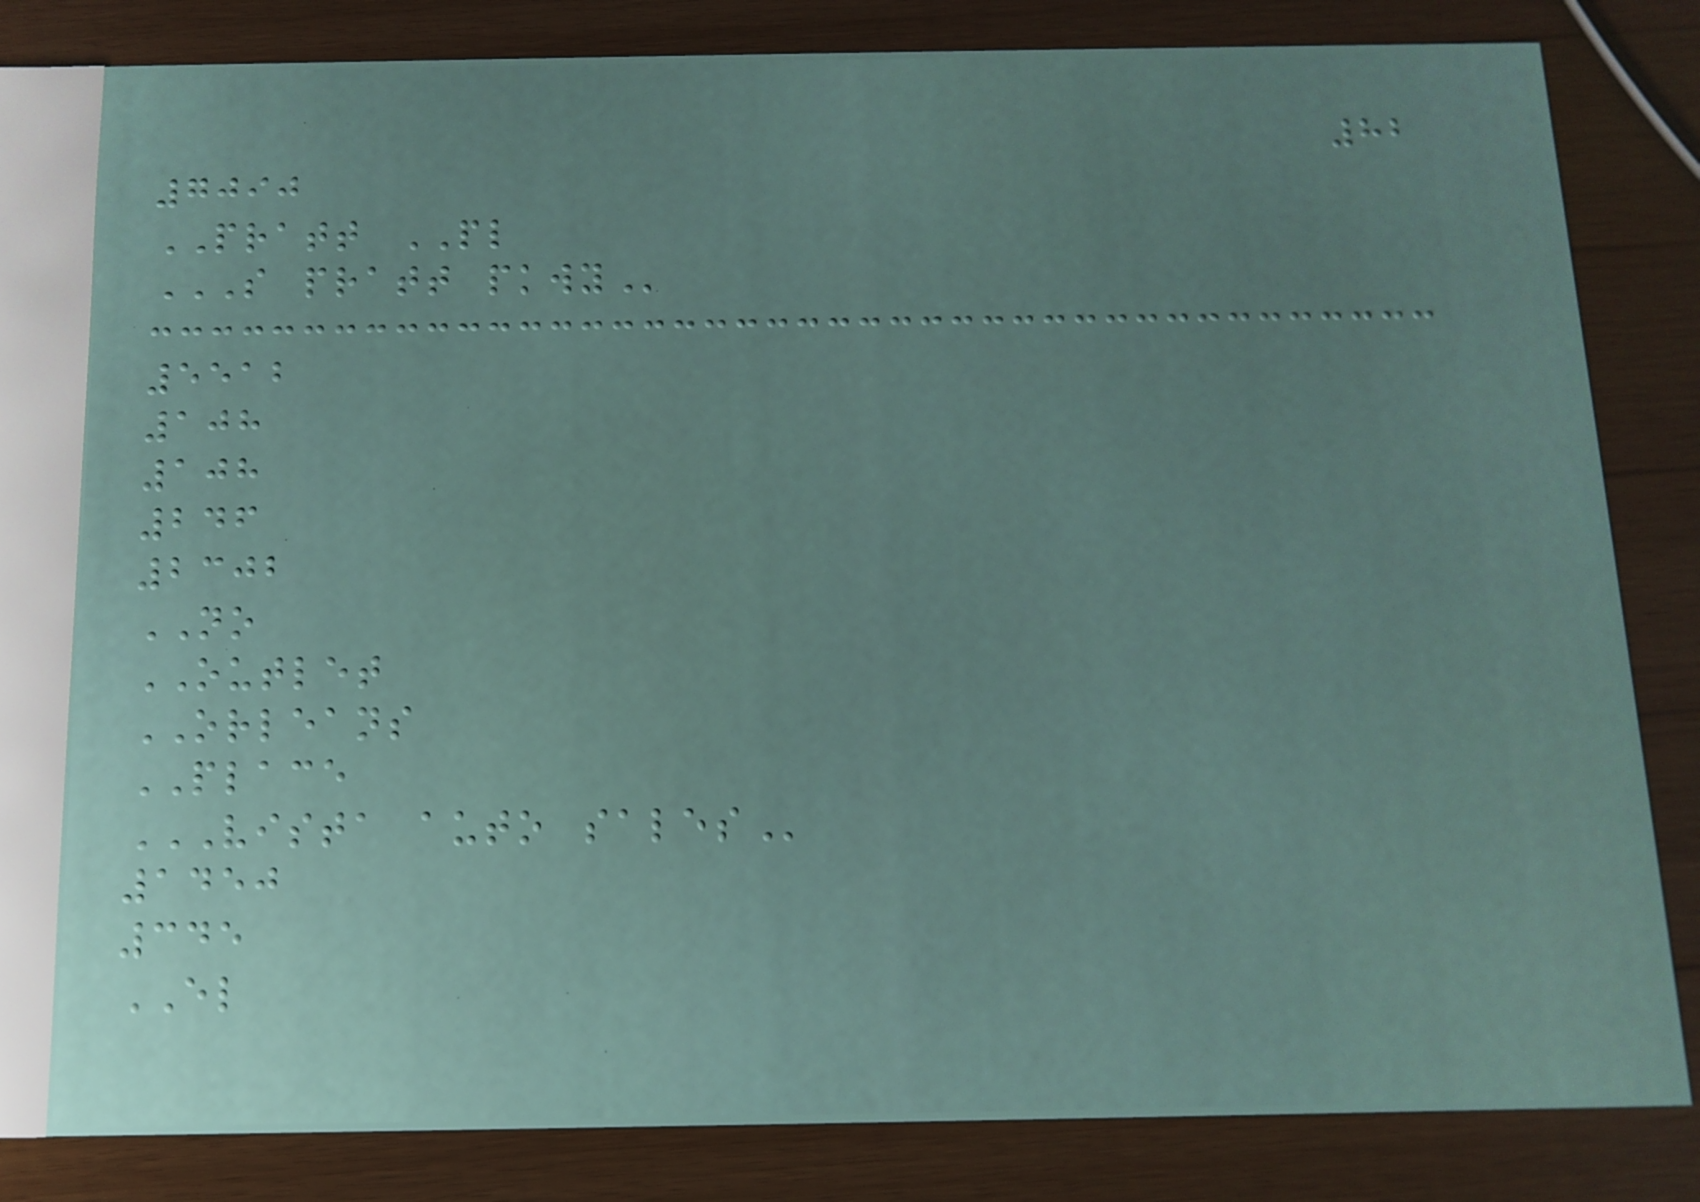82
7090
PRATT PL
S PRATT PKWY
5512
108
108
246
2302
NO
OUTLET
ORLEANS
PLACE
VISTA AUTO SALES
1450
345
EL
